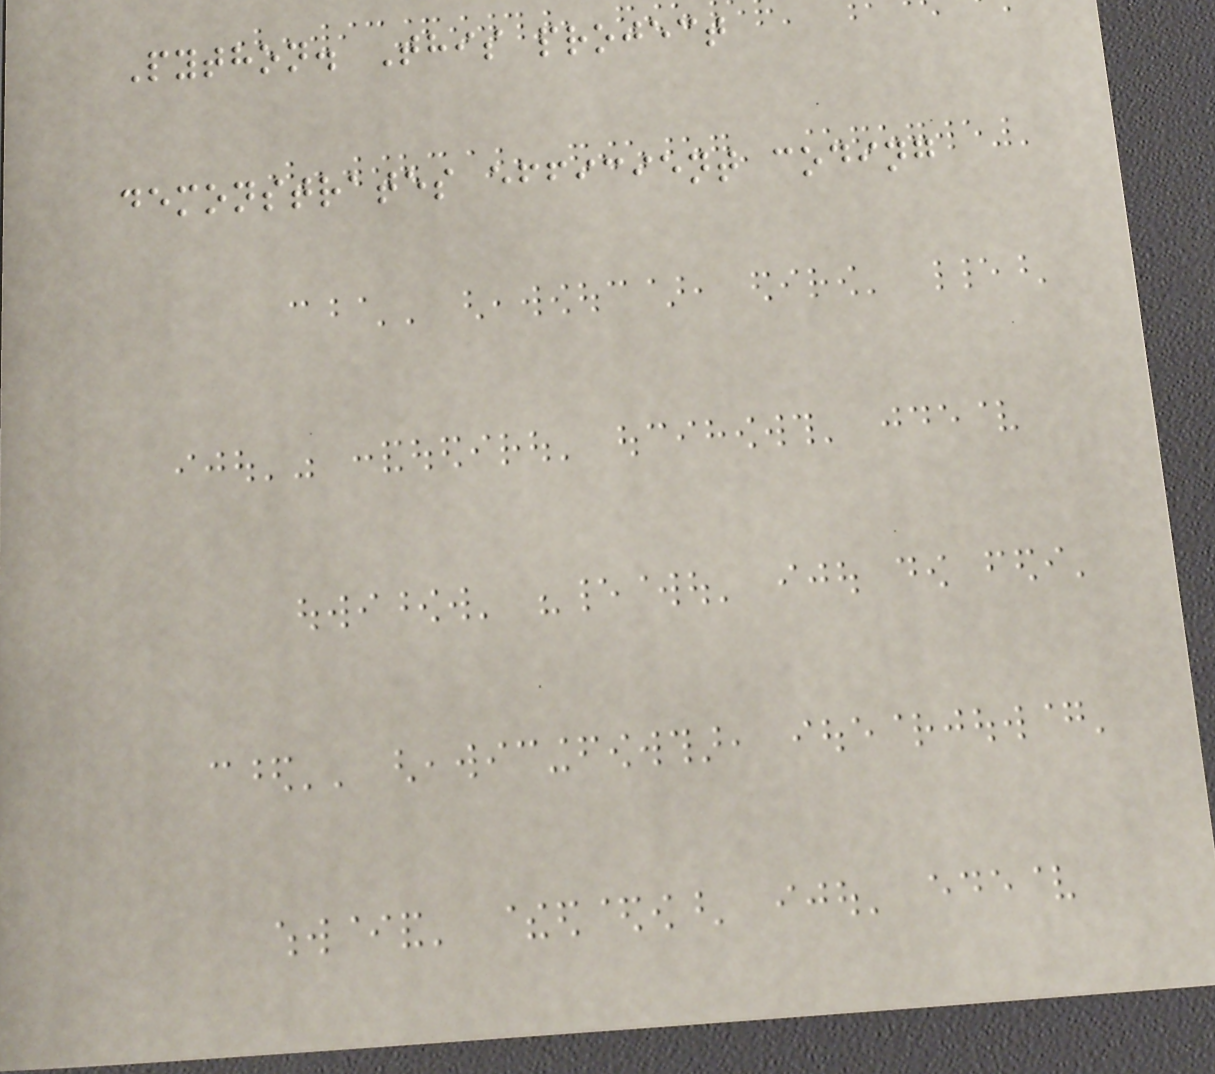Python. This project
demonstrates efficient coding
